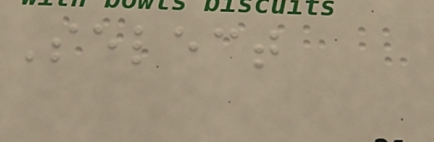Select
